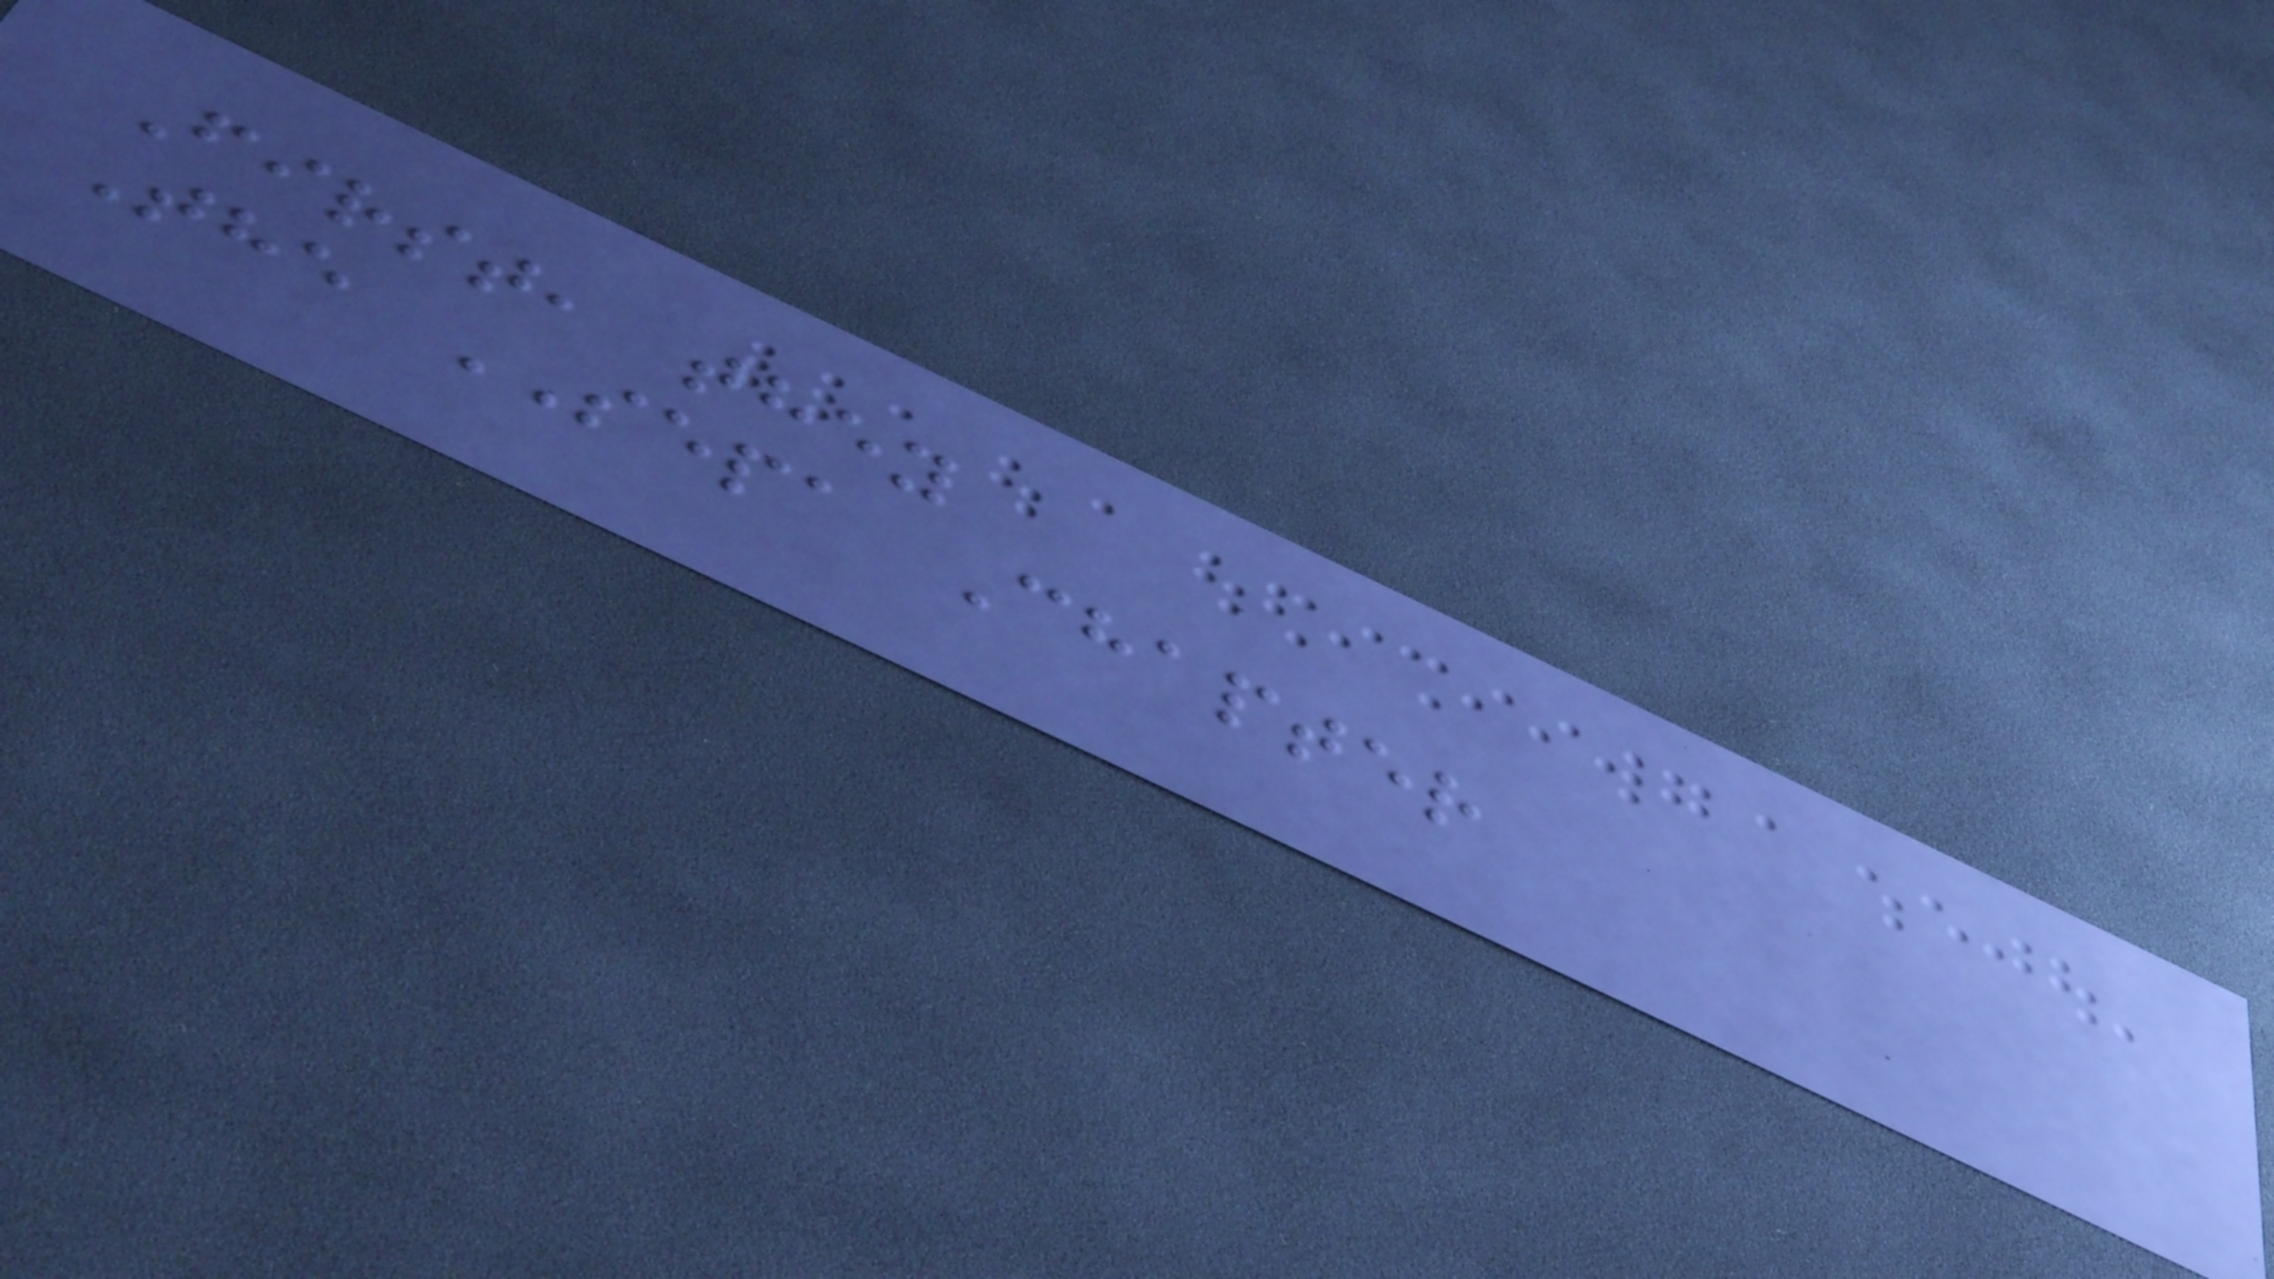First, they
The SEPA Chapter
